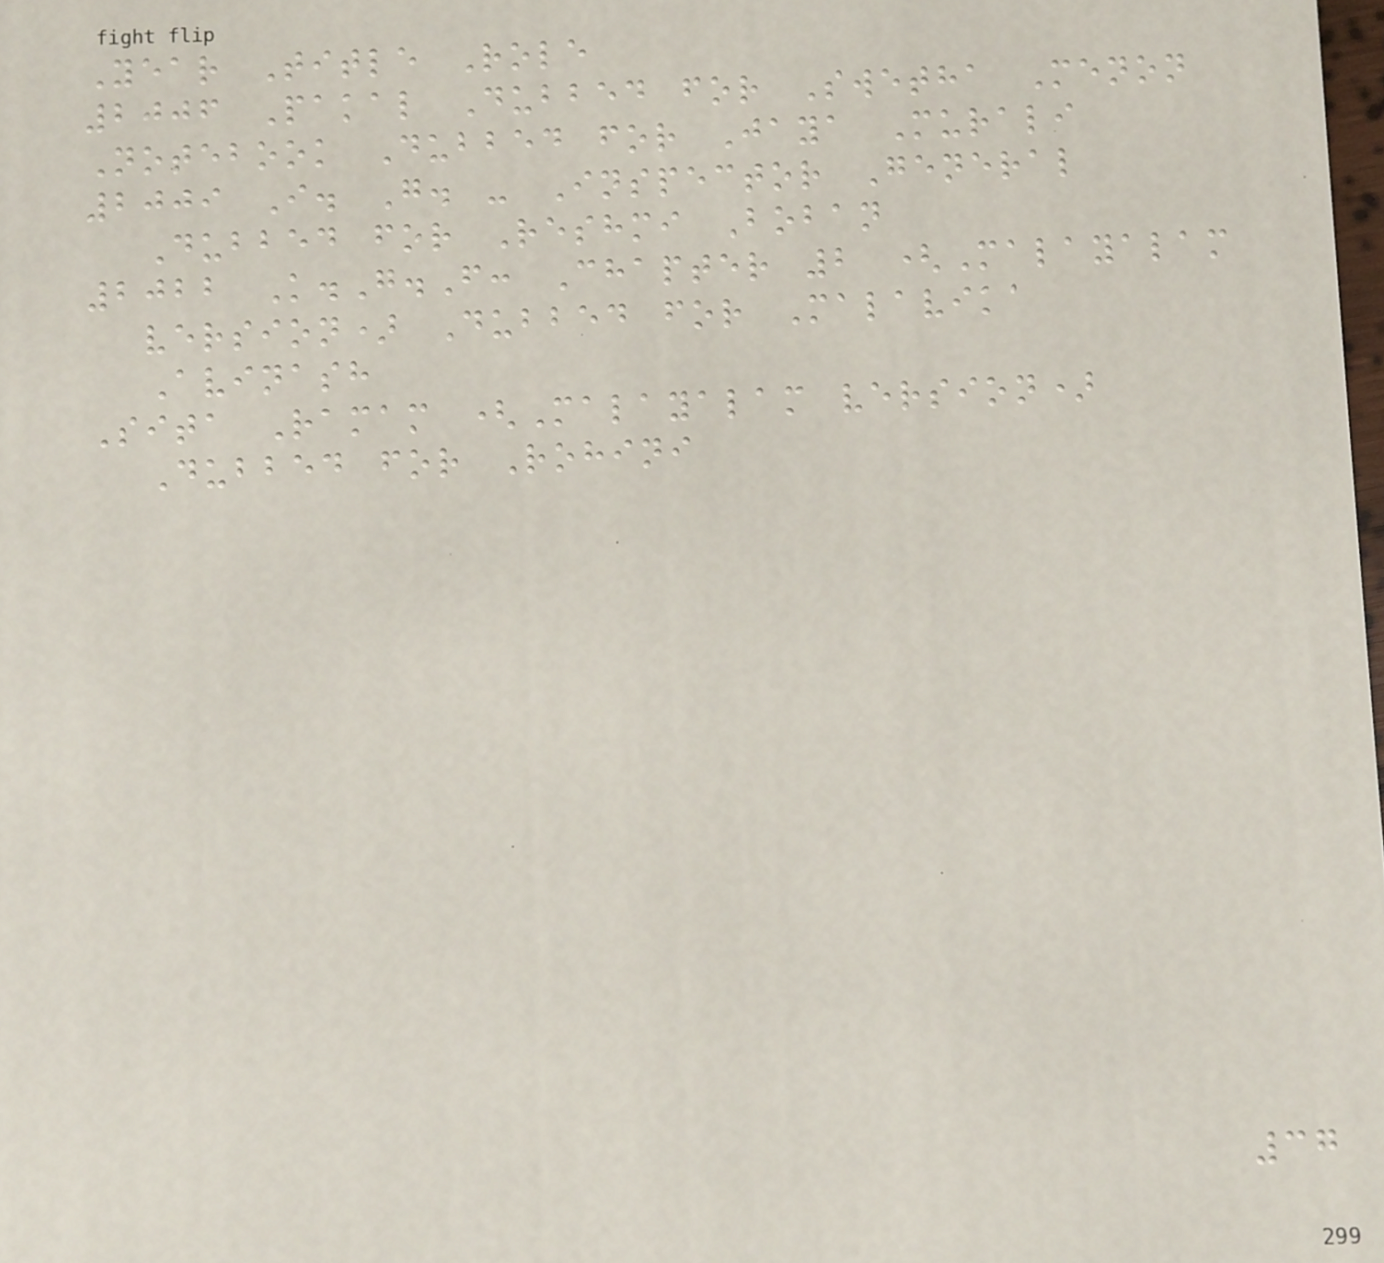Year Title Role
2006 Pakal Dubbed for Swetha Menon
Notebook Dubbed for Jaya Murali
2009 I. G. - Inspector General
Dubbed for Reshmi Boban
2022 K.G.F: Chapter 2 (Malayalam
version) Dubbed for Malavika
Avinash
Sita Ramam (Malayalam version)
Dubbed for Rohini
37
